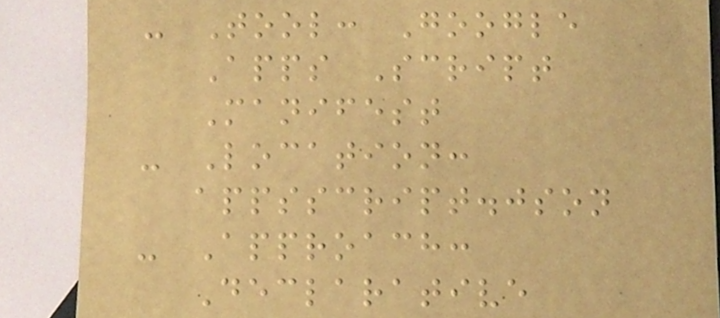- Tool: Google
Apps Script
Manifest
- Location:
appsscript.json
- Approach:
Declarative
